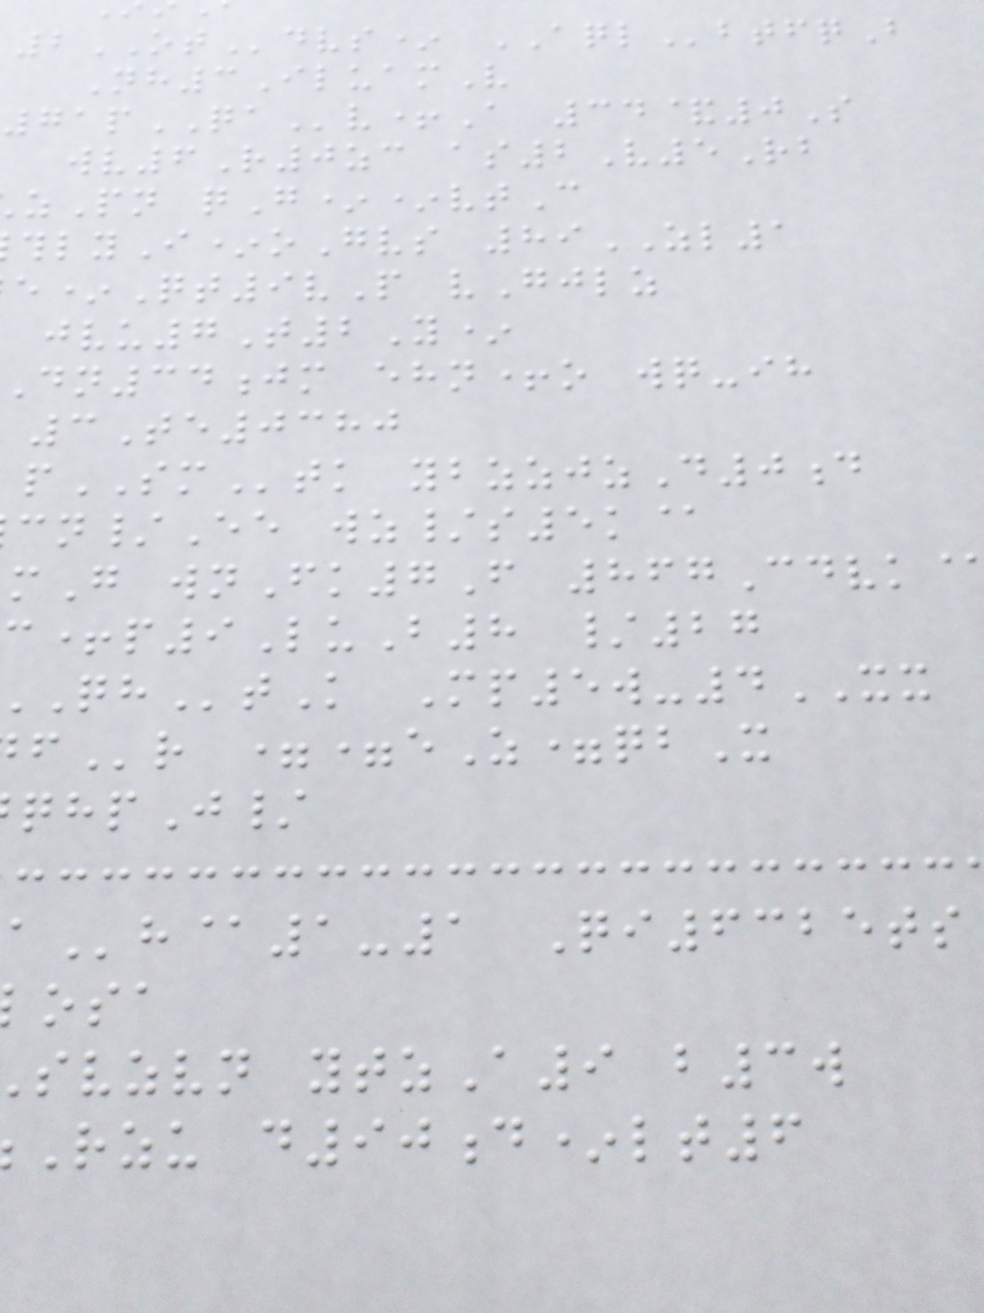2OTdvs* AQLbtfqB
Nh3IluamV
71pQAv+A 34&0S
wv6R0zc as2V5Rb
zPn qG**vtC
lyI*oGvs 89ZL1
*Qt9vP vGjlz
jvu7T2Y*
dn34jm ehn+o wq-ih
3Te0380
pSMtk ybzzjzD0d
n/Ee wz/s5k@
mG wnFk7F 867Cdvk
+p9LuB8 /27
tK Mp5w-4XX
r ==eZ=qbX
qhpJ/
h@1-1 Qi6325ts
svzvn ytzA9 b3w
Rzu d90d*lt6
